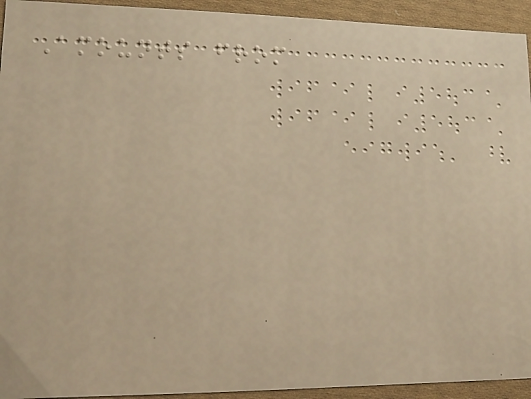Amounts from
